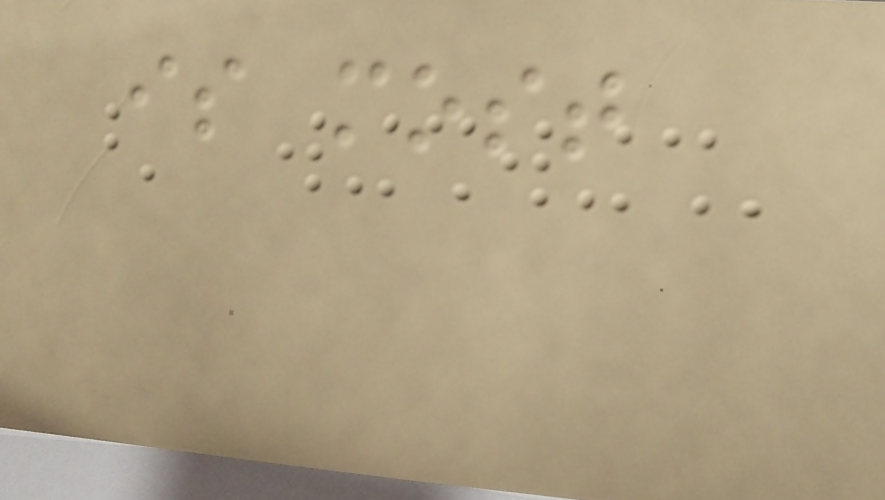is most
